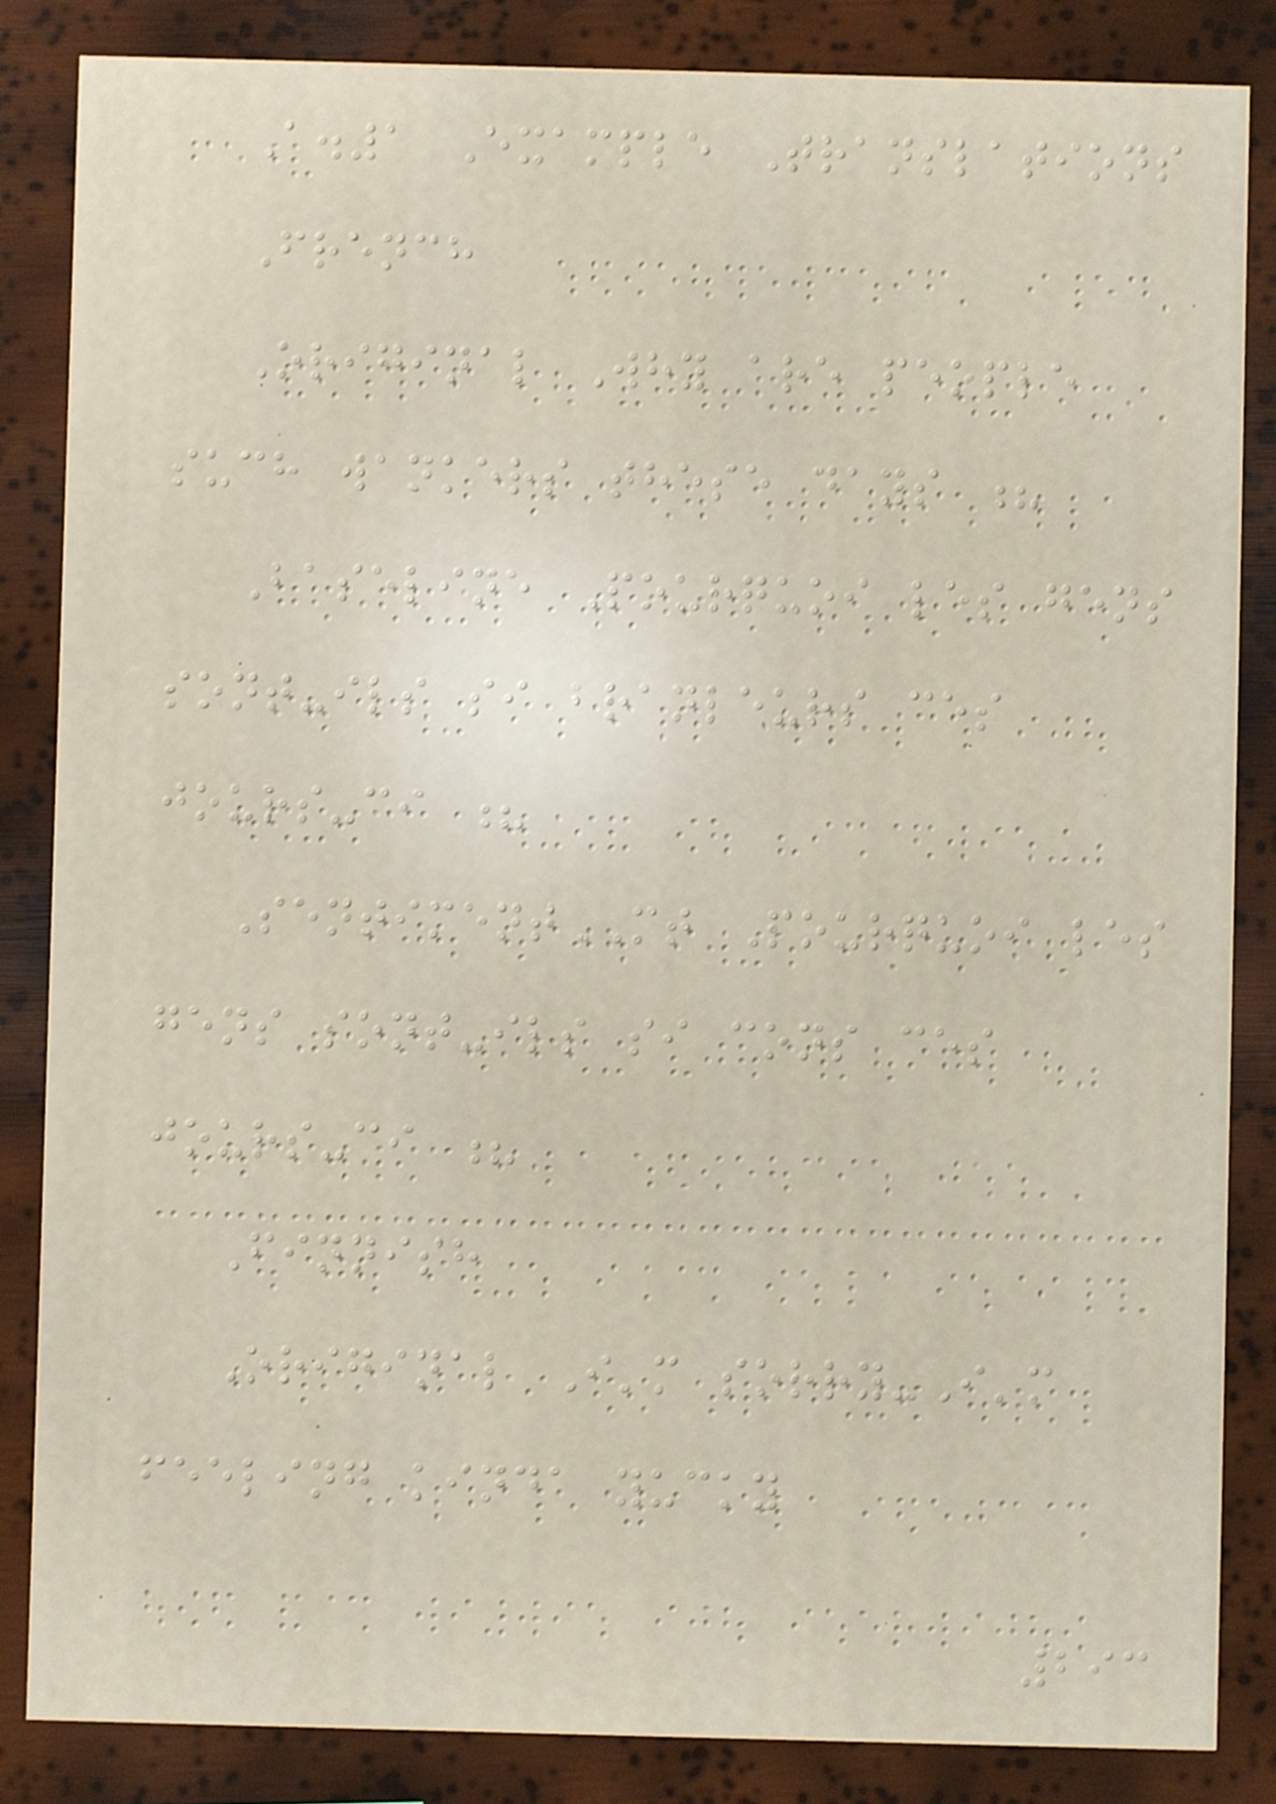A.1 Example Translations
French
Original Why are people
such wankers these days ?
Baseline Pourquoi les gens
sont-ils si branleurs ces
jours-ci ?
SentimentMT Pourquoi les
gens sont-ils si cons ces
jours-ci ?
Finnish
Original I'm sorry-I'm
feeling kinda yucky
293
